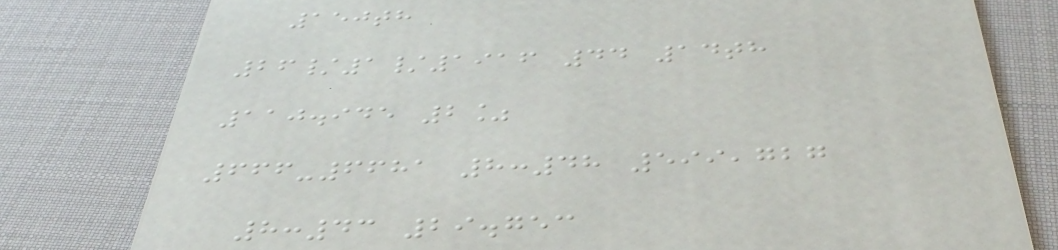150th
26/1/1916 44 14th
110.945 2%
666-6681 8:48 599,727
8:43 29.753
